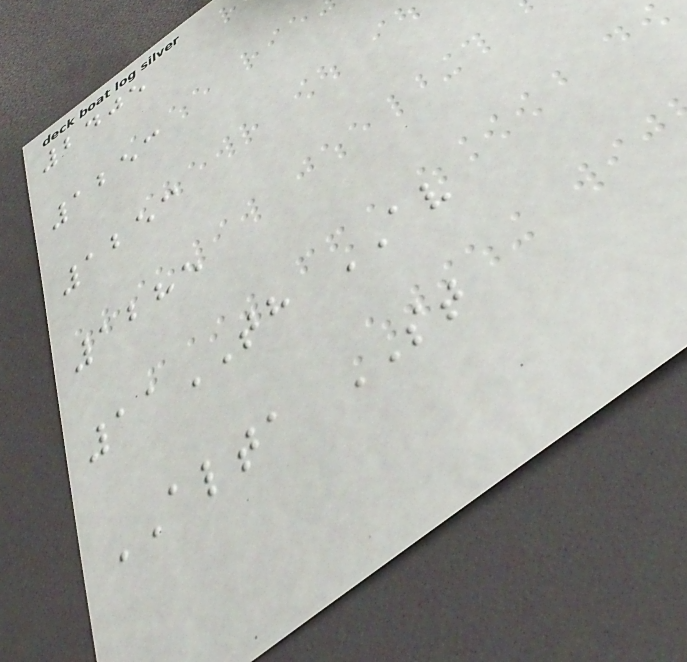2405
1253
1253
1285
11TH AV
ALTA ST
